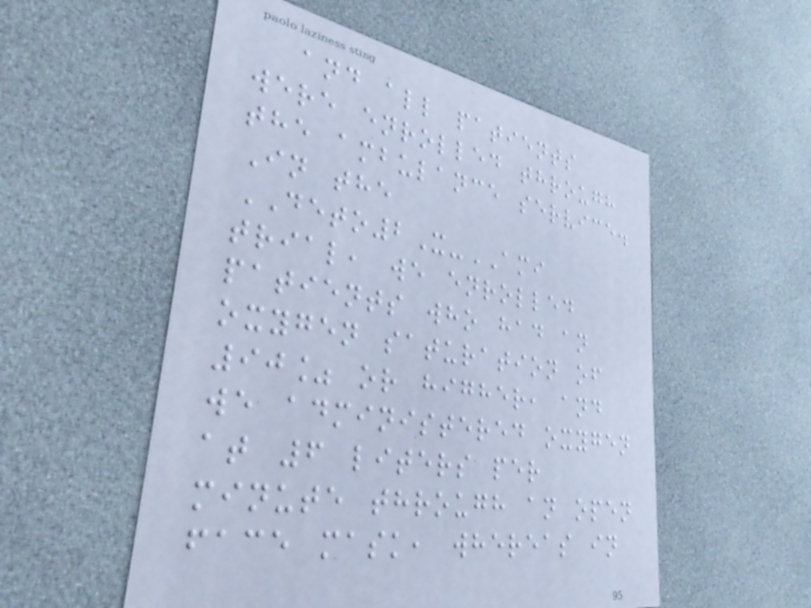and all patients
were enrolled through
the ambulance service.
In the
DETO2X-AMI
trial, we enrolled
patients who had an
oxygen saturation of
90% or higher, and
we administered oxygen
at 6 liters per
minute through an open
face mask, whereas in
